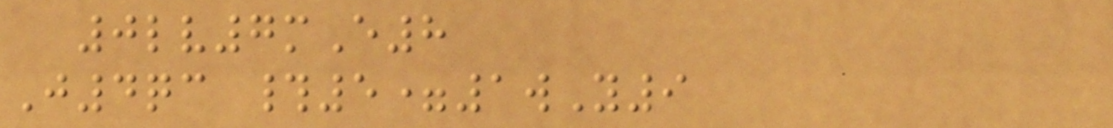0lv7mE8
J4qc #5=1wY9
